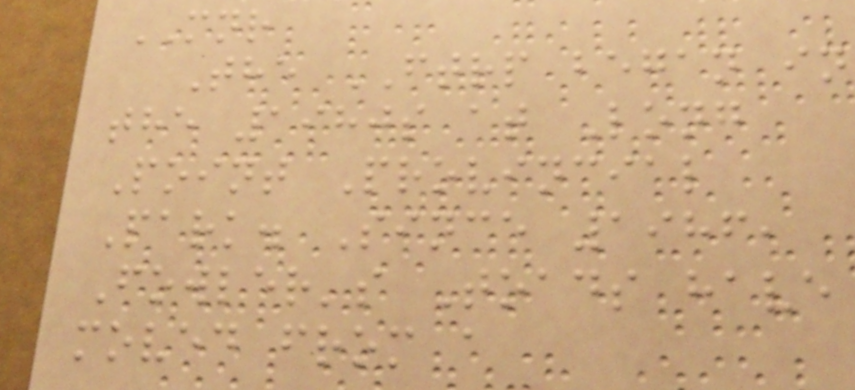MNR
The FTRP began in
the 1980s at Long
Point Provincial
Park. Since 1986,
Fowler's Toads have
moved from a
